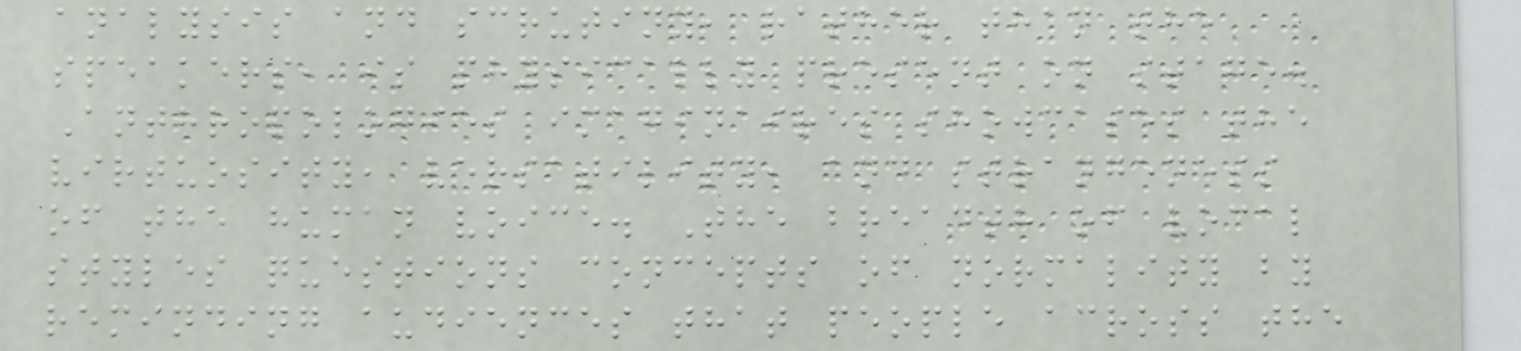analysis and scrutiny, rather than the
speakers, is physically present on stage.
Anthropologies imaginaires showcases the
virtuosity, versatility, and strangeness
of the human voice. The breadth of vocal
styles questions concepts of normality by
reminding audiences that people across the
